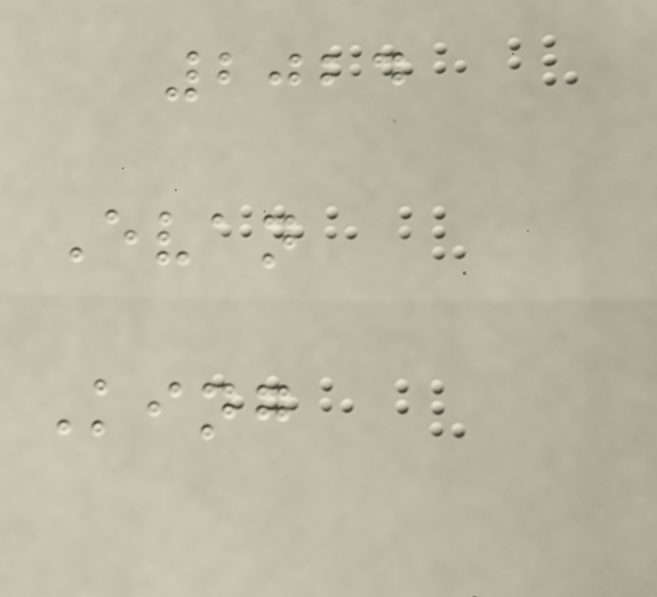2024
Evan
King
